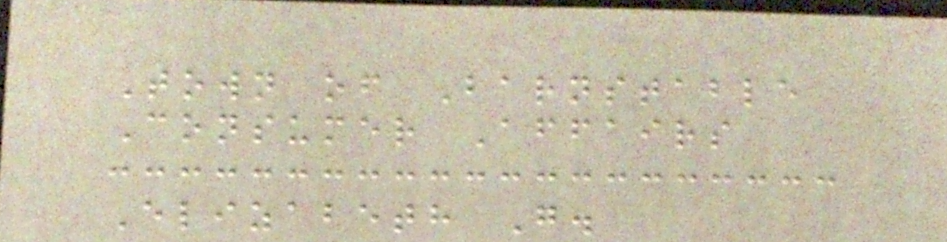Town of Barnstable
Consumer Affairs
Elizabeth G.
